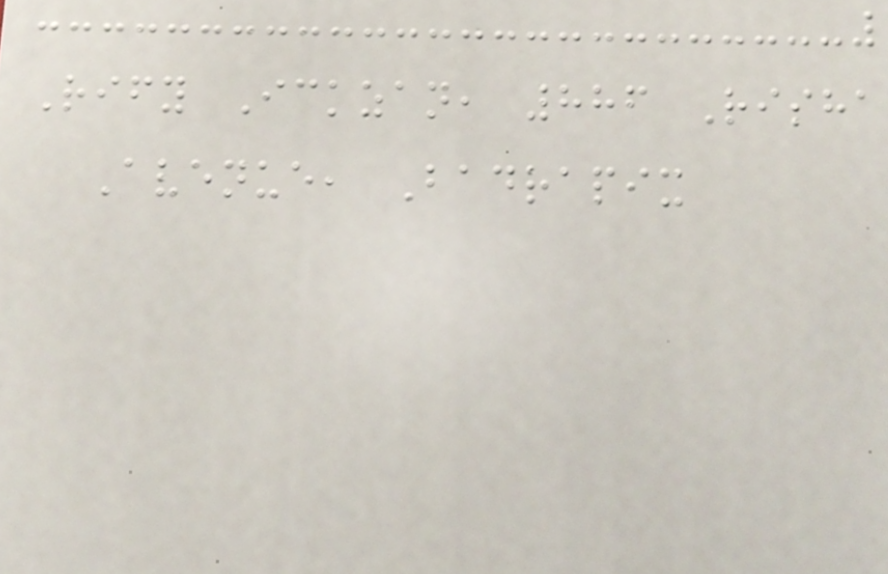Rify Ickzan, 886 Risha
Avenue, Badrapix
